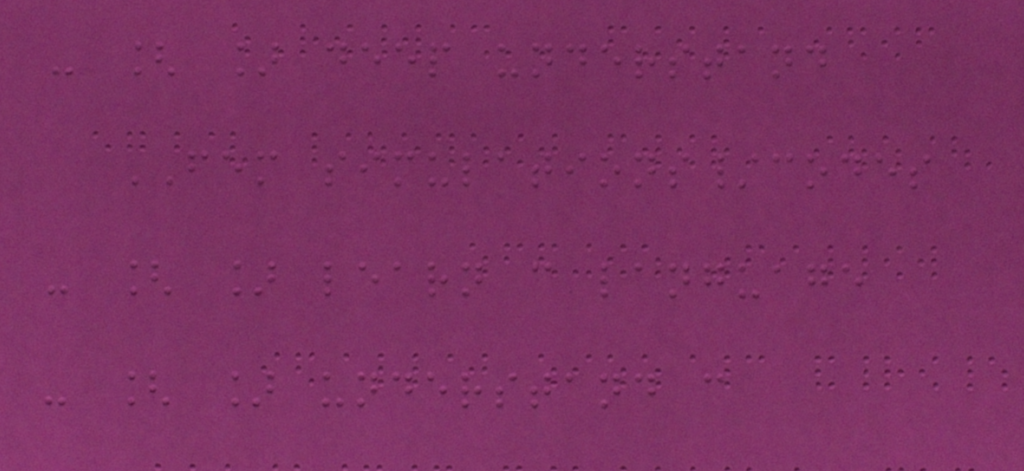- [ ] deep understand
FEM simulations/codes
- [ ] learn c language
- [ ] understand c
